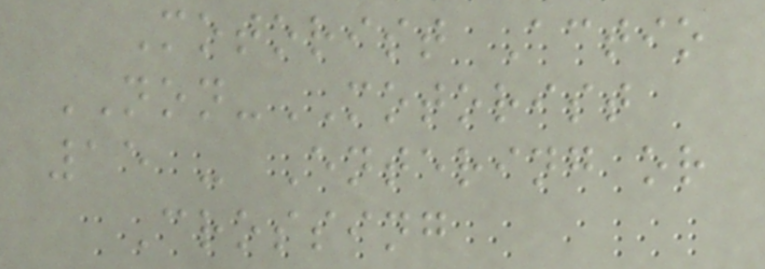Motorist Actio
NON-MOTORIST
15 - Entering or
Crossing
